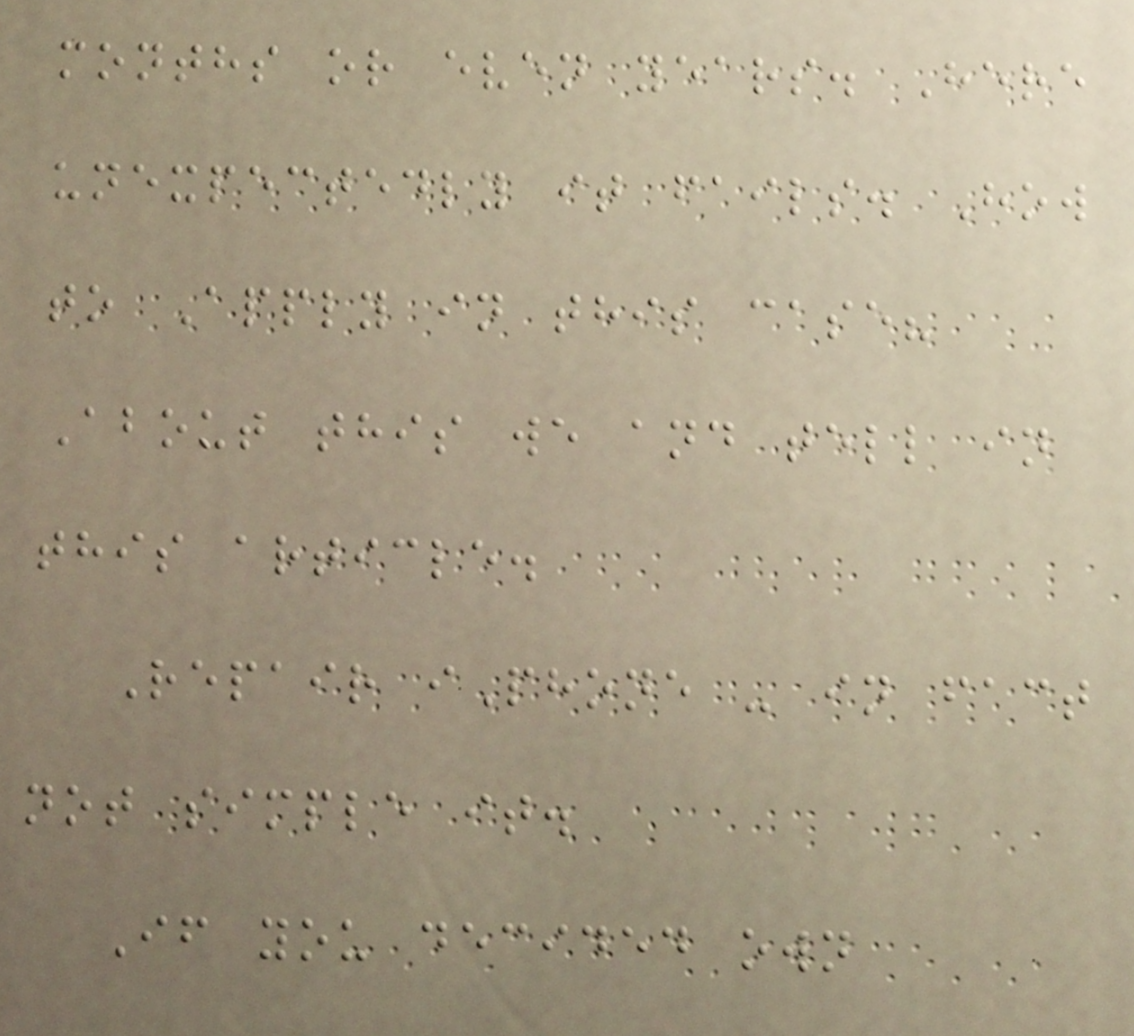months or even years. Here
unexpectedly it fails. How
to Apply in this case?
About this we and tell in
this article.
Repair iPhone - in fact
not simple it.
If you decided own
